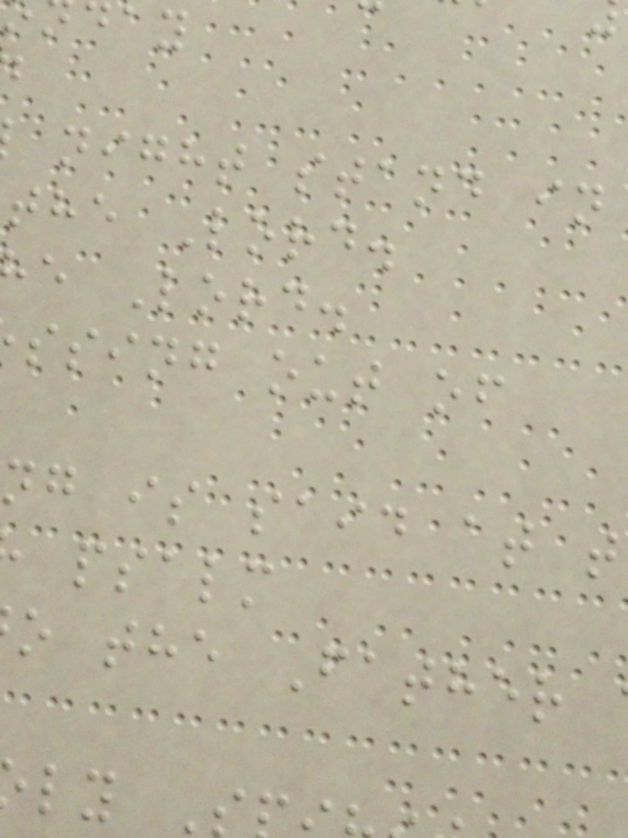night stand in
the Lord.
e Lord.
ssing out of
ng is said at t
psalm
o the Father
